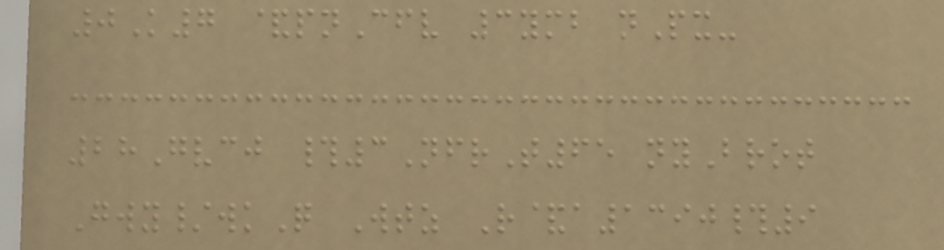0K7 &pnCfv 3ymb nPx-
28Gvcj #3NfrT65 nyBrot
Gwy/wkQ Wtz R&a1390#9
